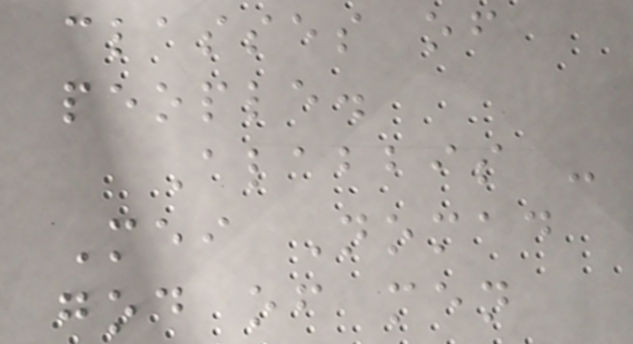classes of
people.
Alabbis -
Mei Nomad
god of men
